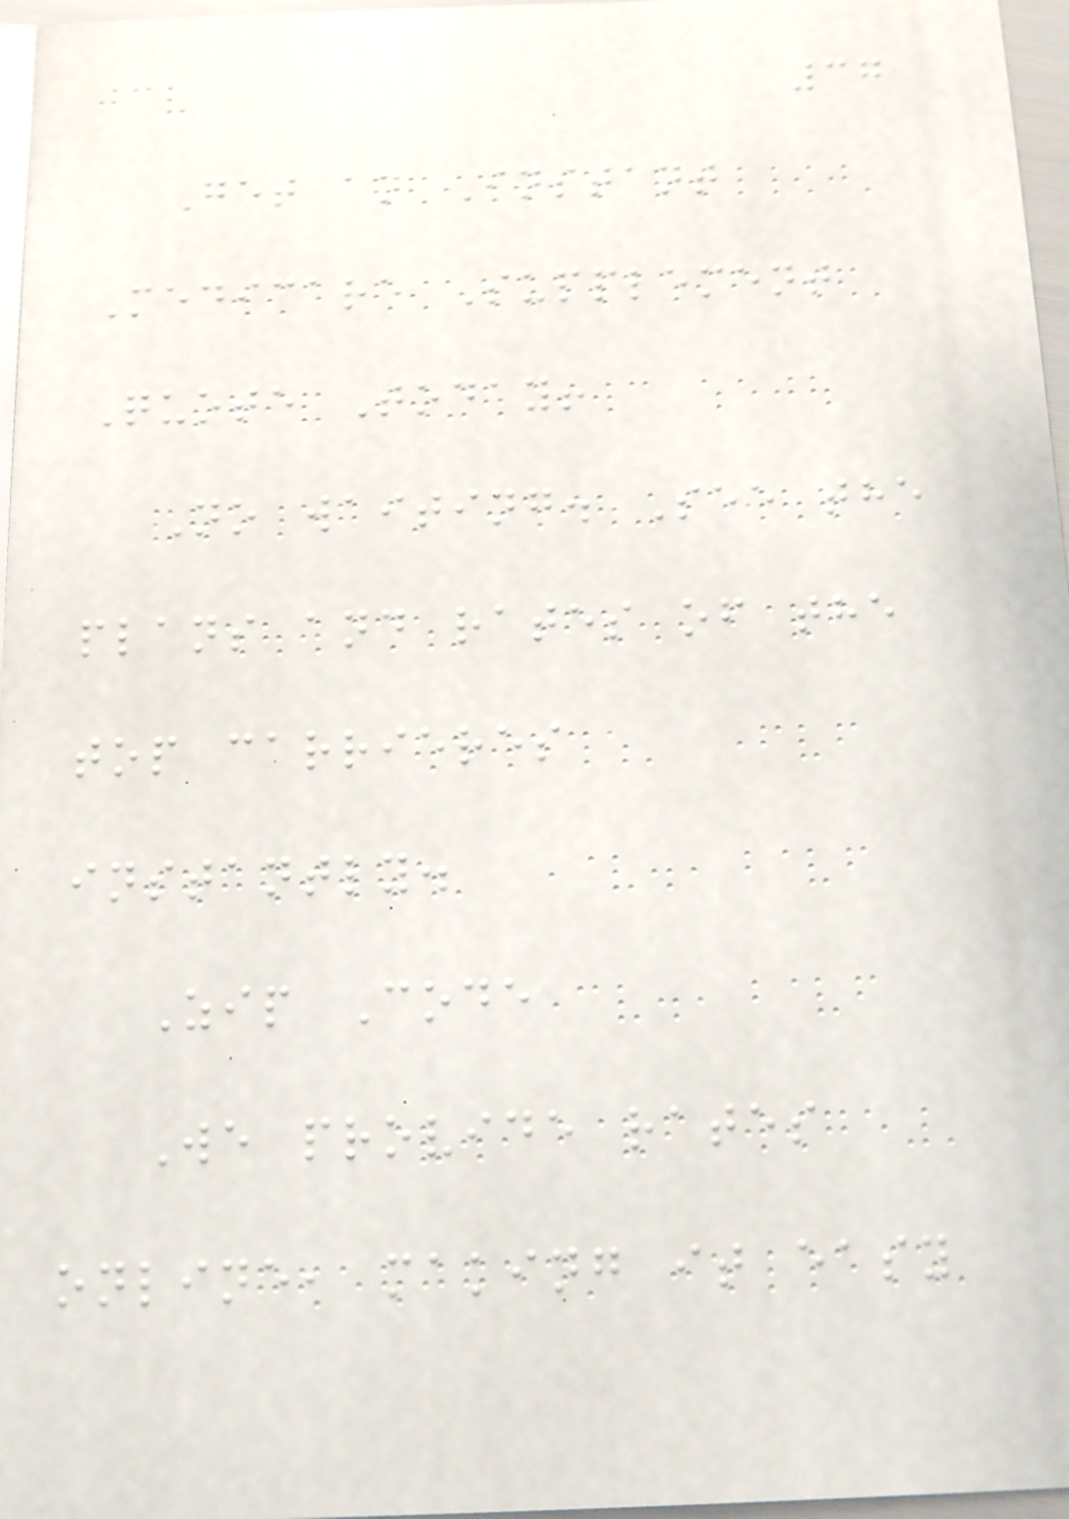37
Get an Instant
Medicare Supplement
Quote Today!
No waiting. See the
plans and rates of the
top carrieres
instantly.
Zip Code
We provide rates
online, making it easy
